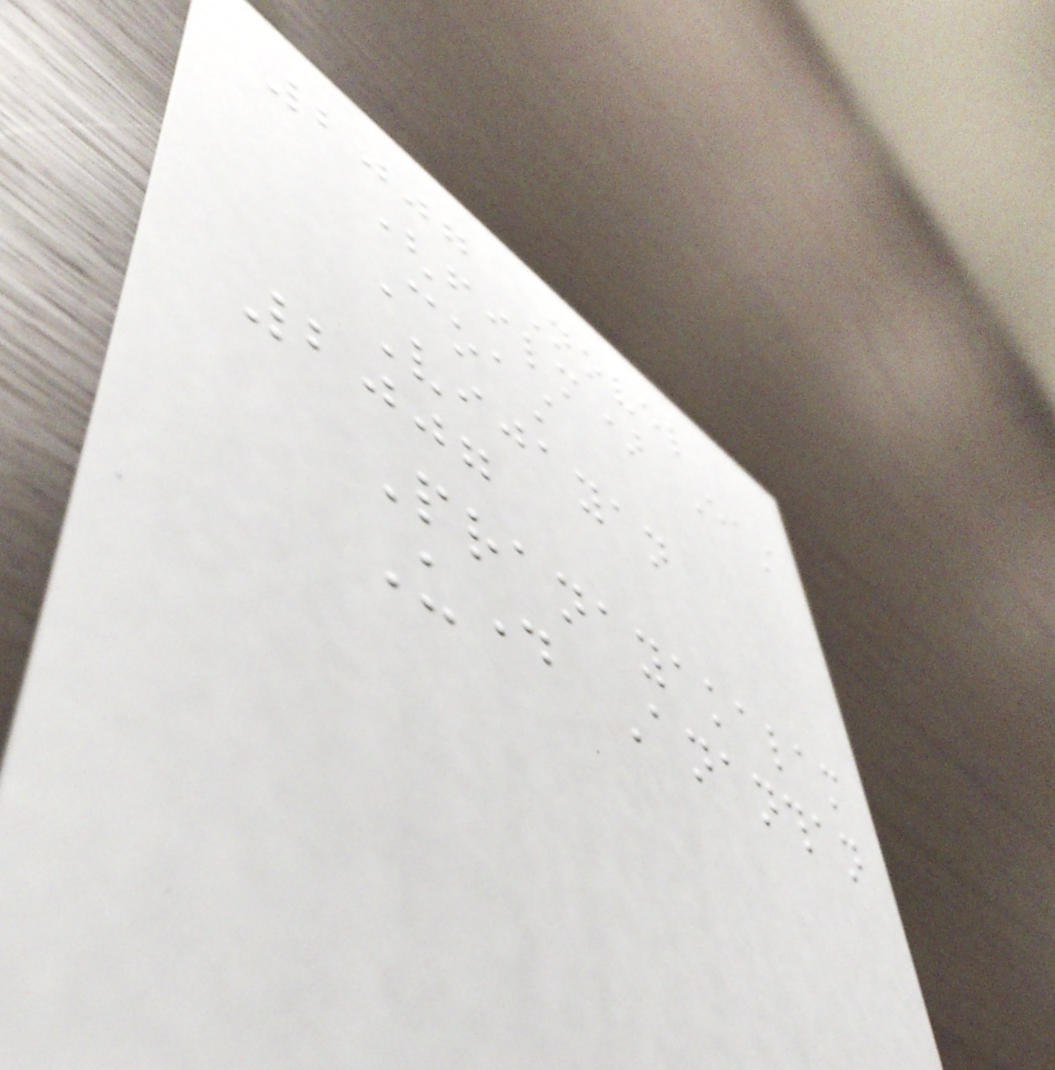2007 Novel
(film) East
Coast
Vijayan
2007
Pranayakalam
Uday Ananthan
